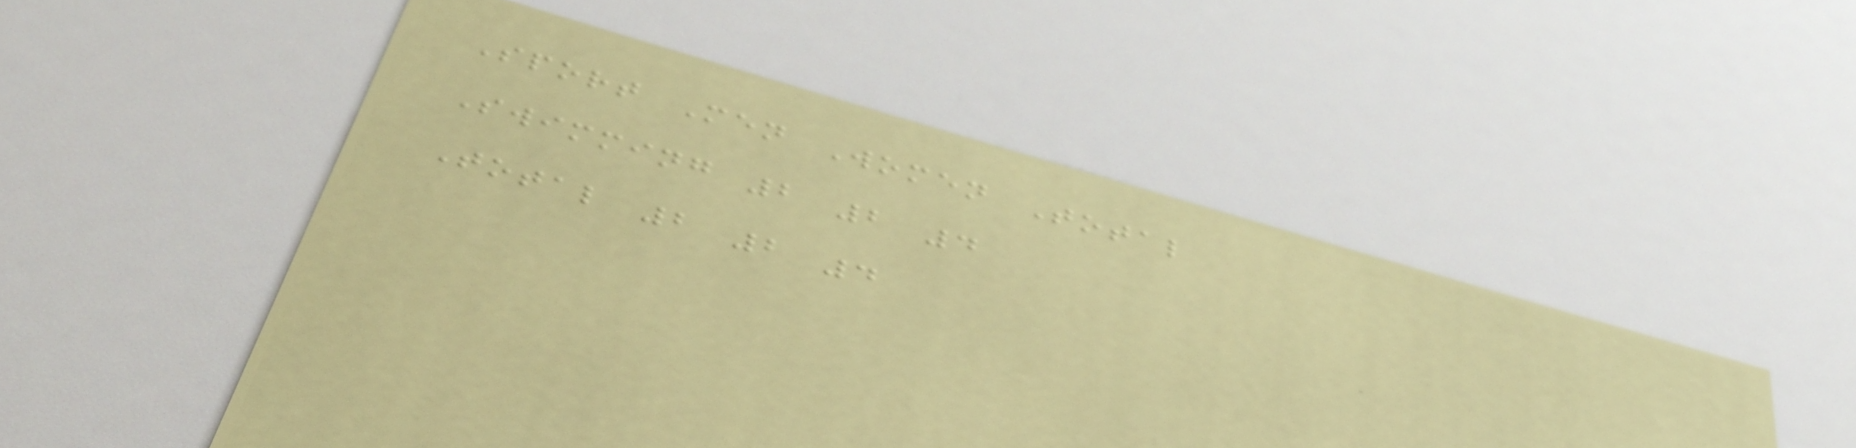Sport Men Women Total
Swimming 2 2 4
Total 2 2 4
